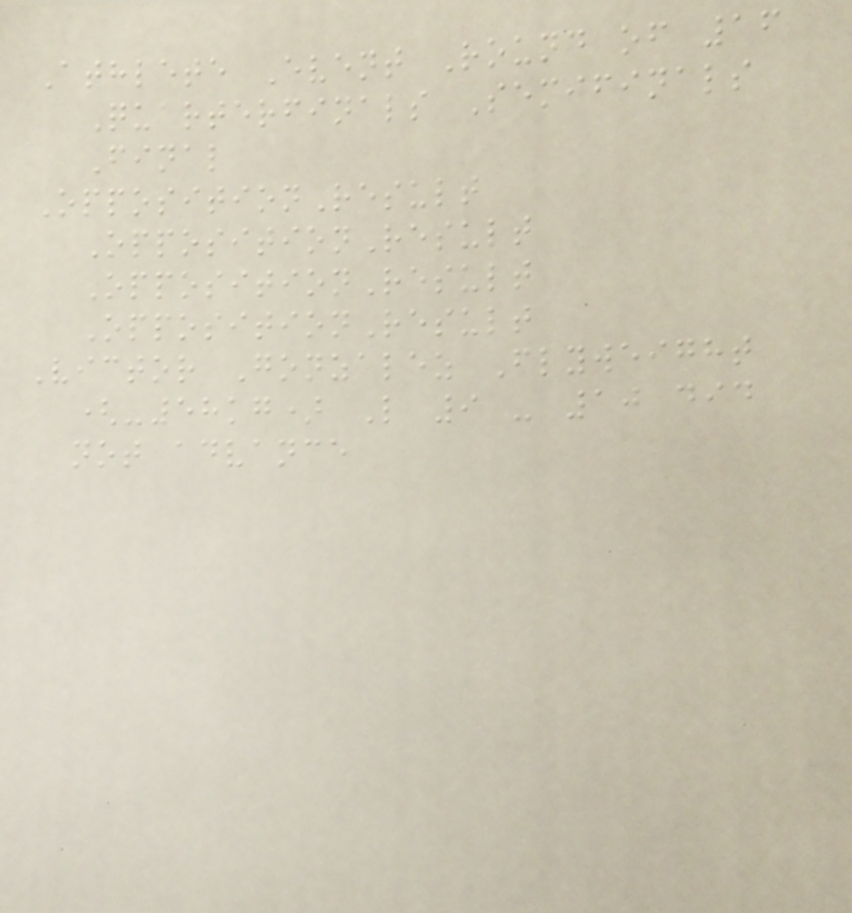Athlete Event Round of 16
Quarterfinals Semifinals
Final
OppositionResult
OppositionResult
OppositionResult
OppositionResult
Victor Gonzalez Flyweight
(-58kg) L 9 - 10 did
not advance
